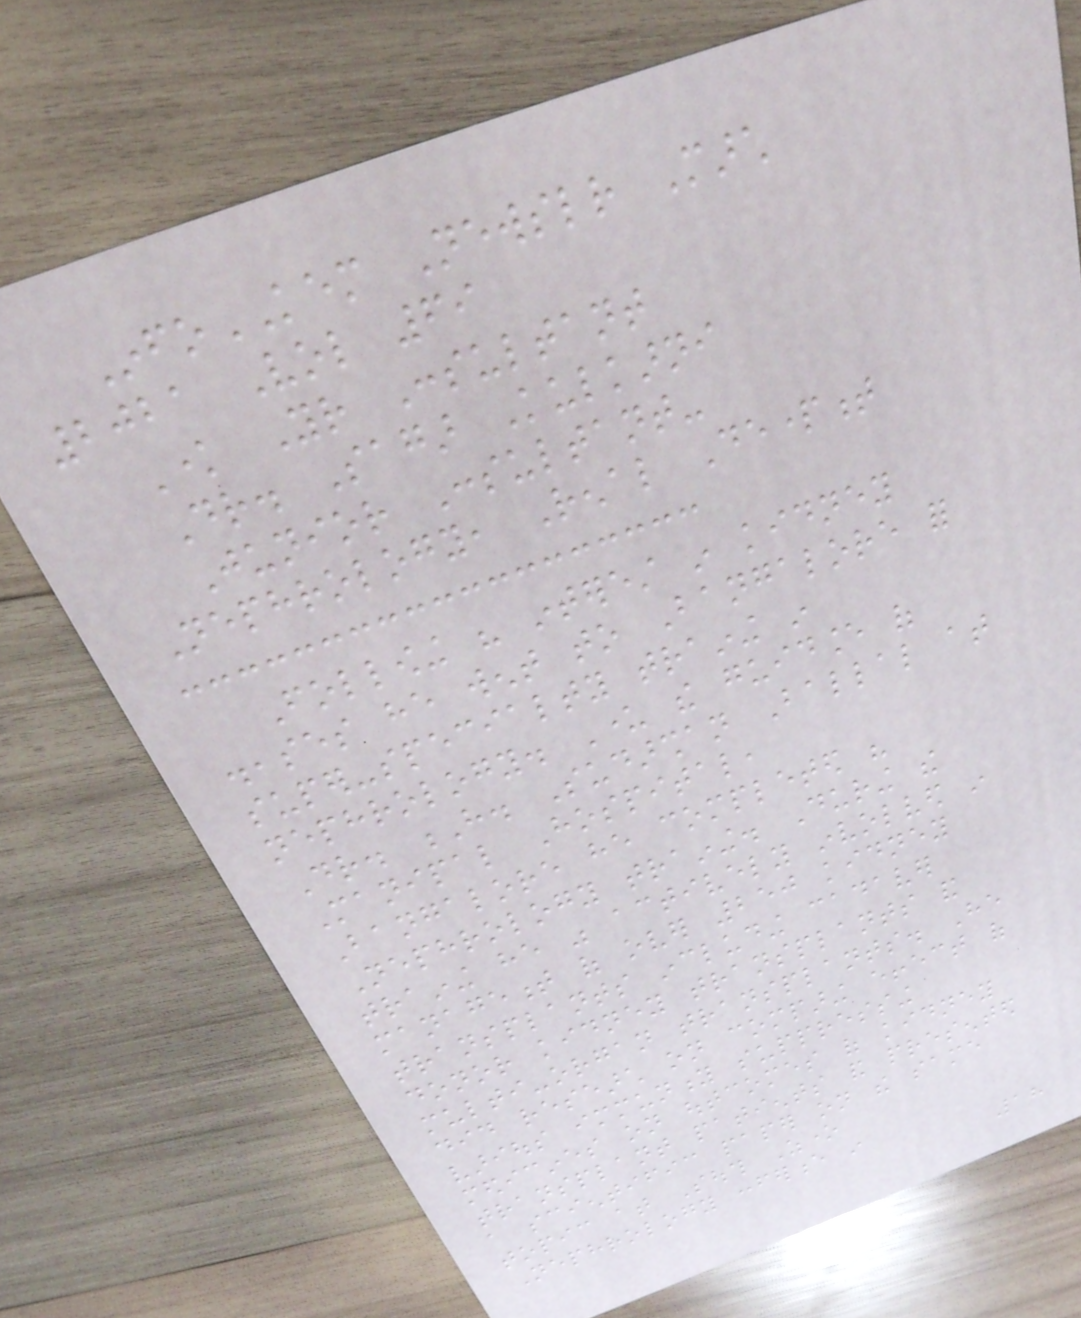InfoKEM Newsletter March
2021 Vol 69
Know Your Consultant
Dr. Sagar Kulkarni
Junior Consultant-
Nephrology, Renal Department
Following his interest in kidney
diseases he went to Bangalore for
super-specialty training in
nephrology. Under the guidance of
Dr. H. Sudarshan Ballal at
Manipal Hospital,
Bangalore he completed his
Nephrology training. During the
training he was actively involved in
management of over 250 kidney
transplants including cadaver
donor kidney transplants and
multi-organ transplants. He
did research on comparing effect of
various immunity suppressing
medicines on outcomes of kidney
transplant patients and presented
a scientific paper on the same
topic at South Zone
Nephrology conference in
18
